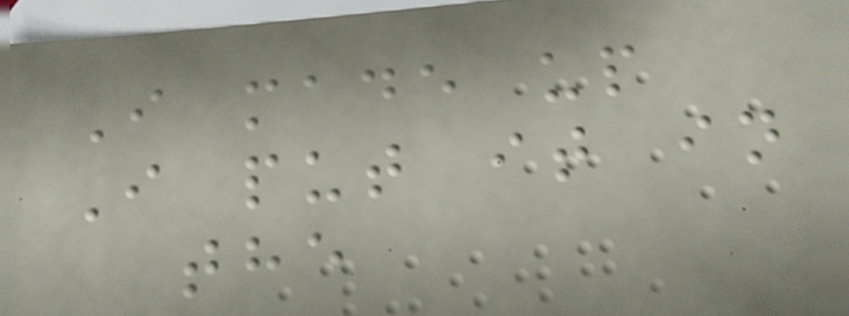I made up
I put it in
the
